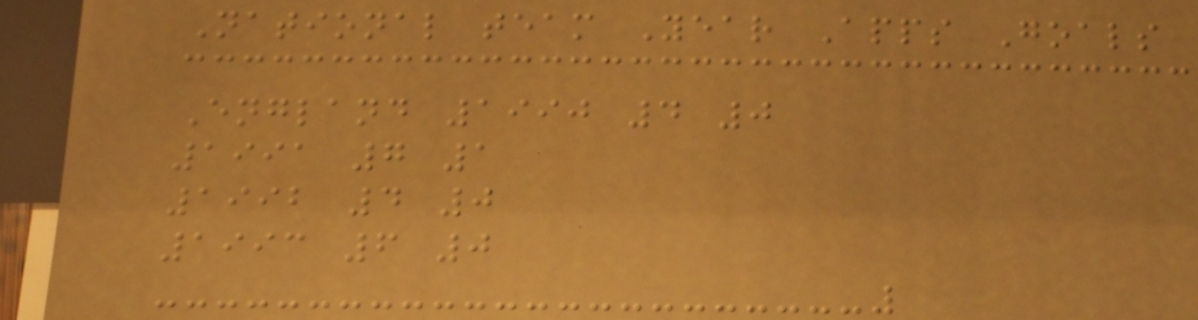National team Year Apps Goals
England 1990 4 0
1991 7 1
1992 4 0
1993 6 0
